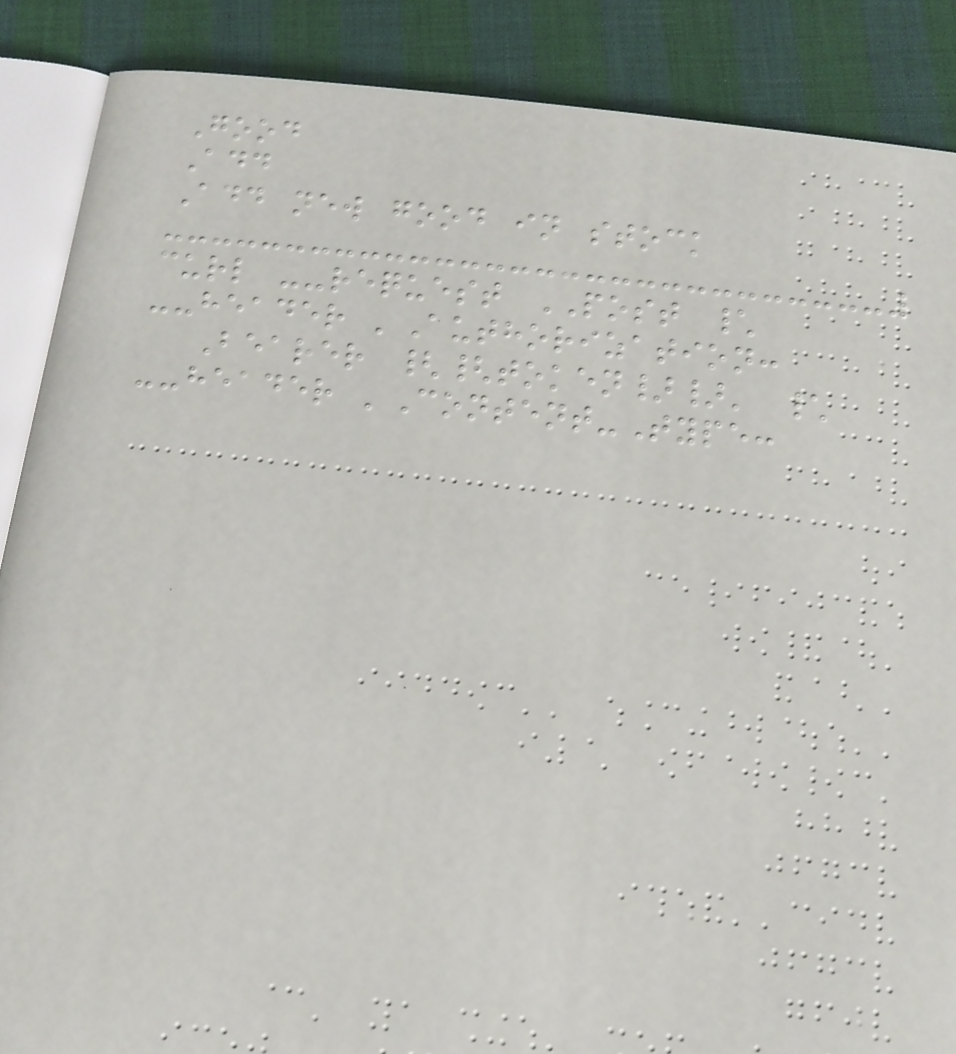Good
Add
Add new good in stock
curl --request POST \
--header 'Authorization:
Bearer {{token}}' \
--header 'Content-Type:
